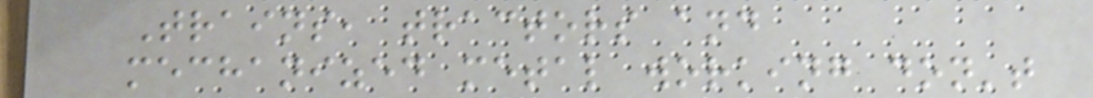Trains, tractors and
mechanized metal working don't
